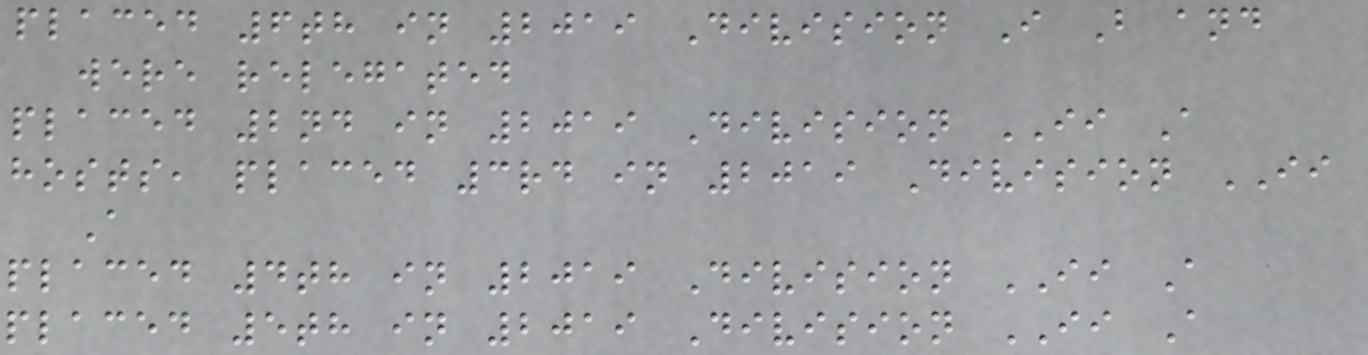placed 6th in 2019 Division I B and
were relegated
placed 2nd in 2019 Division II A
hosts, placed 3rd in 2019 Division II
A
placed 4th in 2019 Division II A
placed 5th in 2019 Division II A
